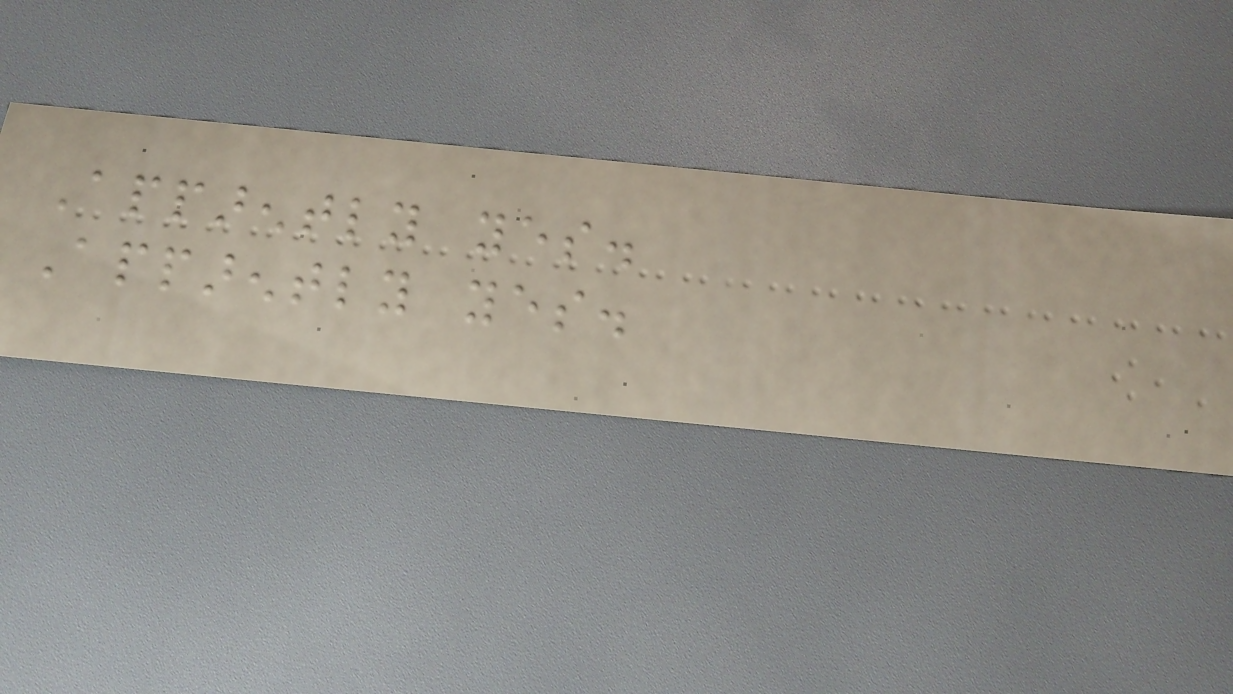Apparently yes.
Apparently yes.
